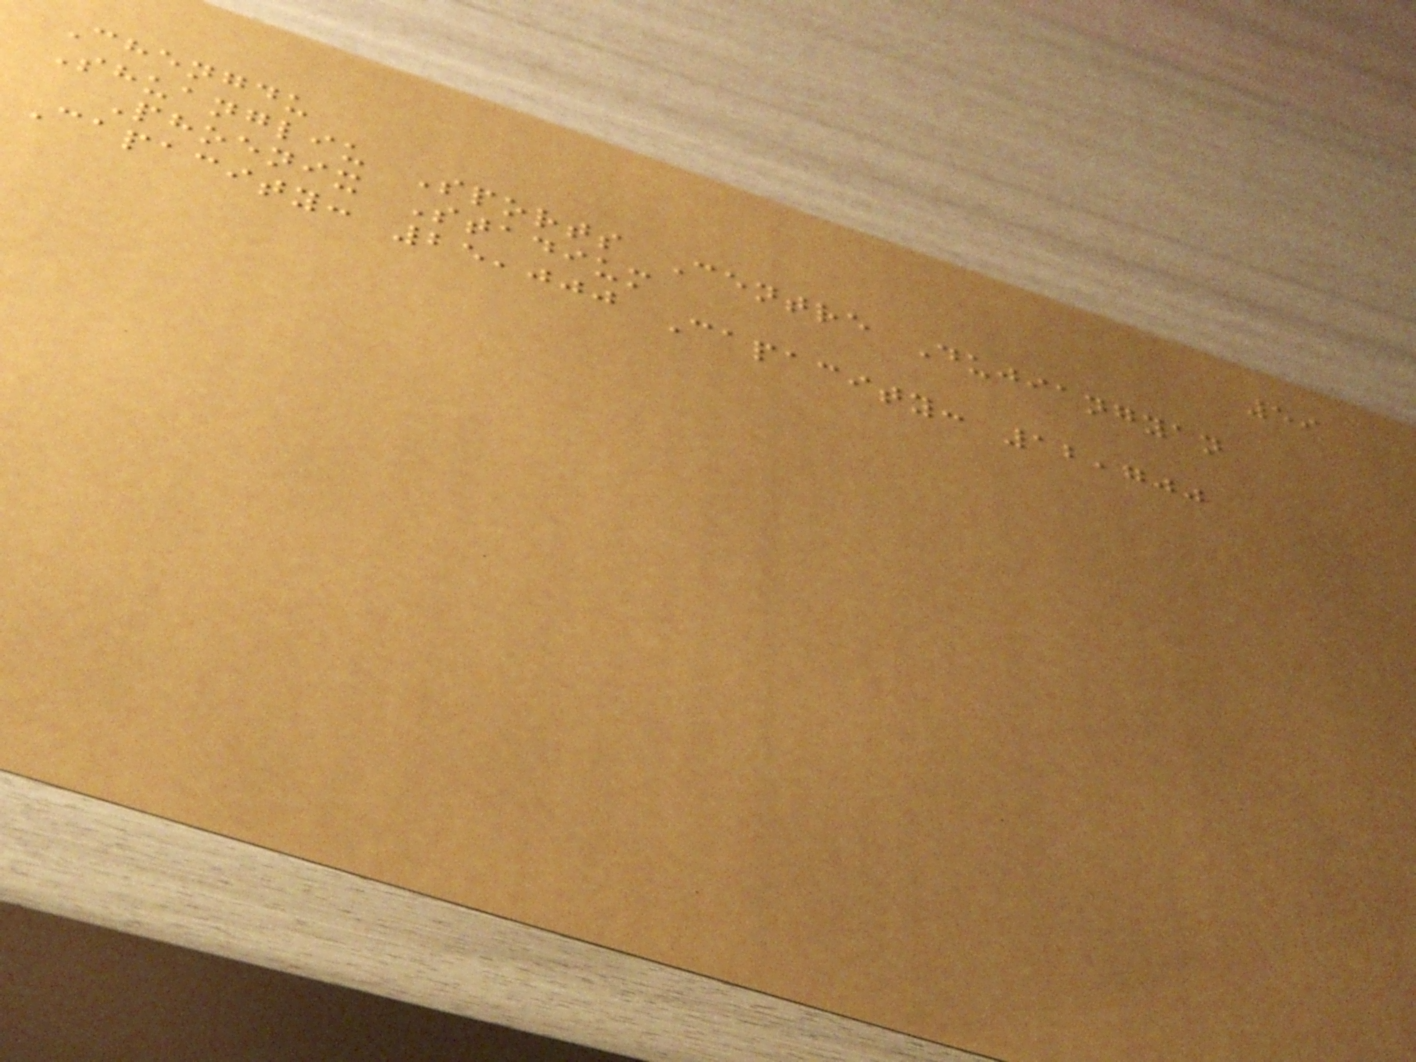59
Chengdu
Shuangliu Sports Centre Dujiangyan
Phoenix Stadium
Capacity: 25,000 Capacity: 12,700
